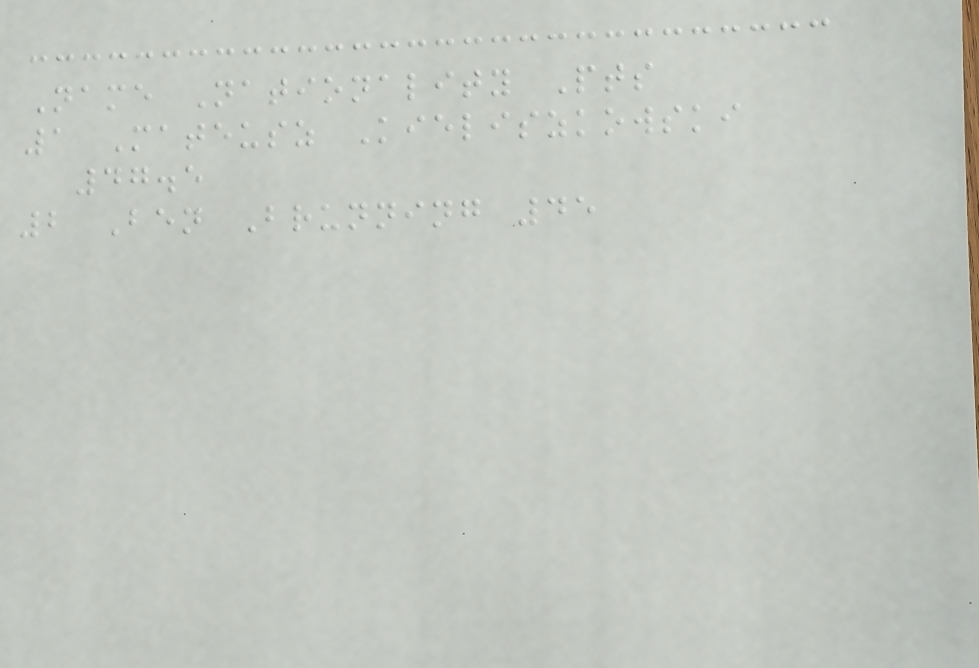Name Nationality Pts
1 Mateusz Kieliszkowski
47.5
2 Ben Brunning 45
